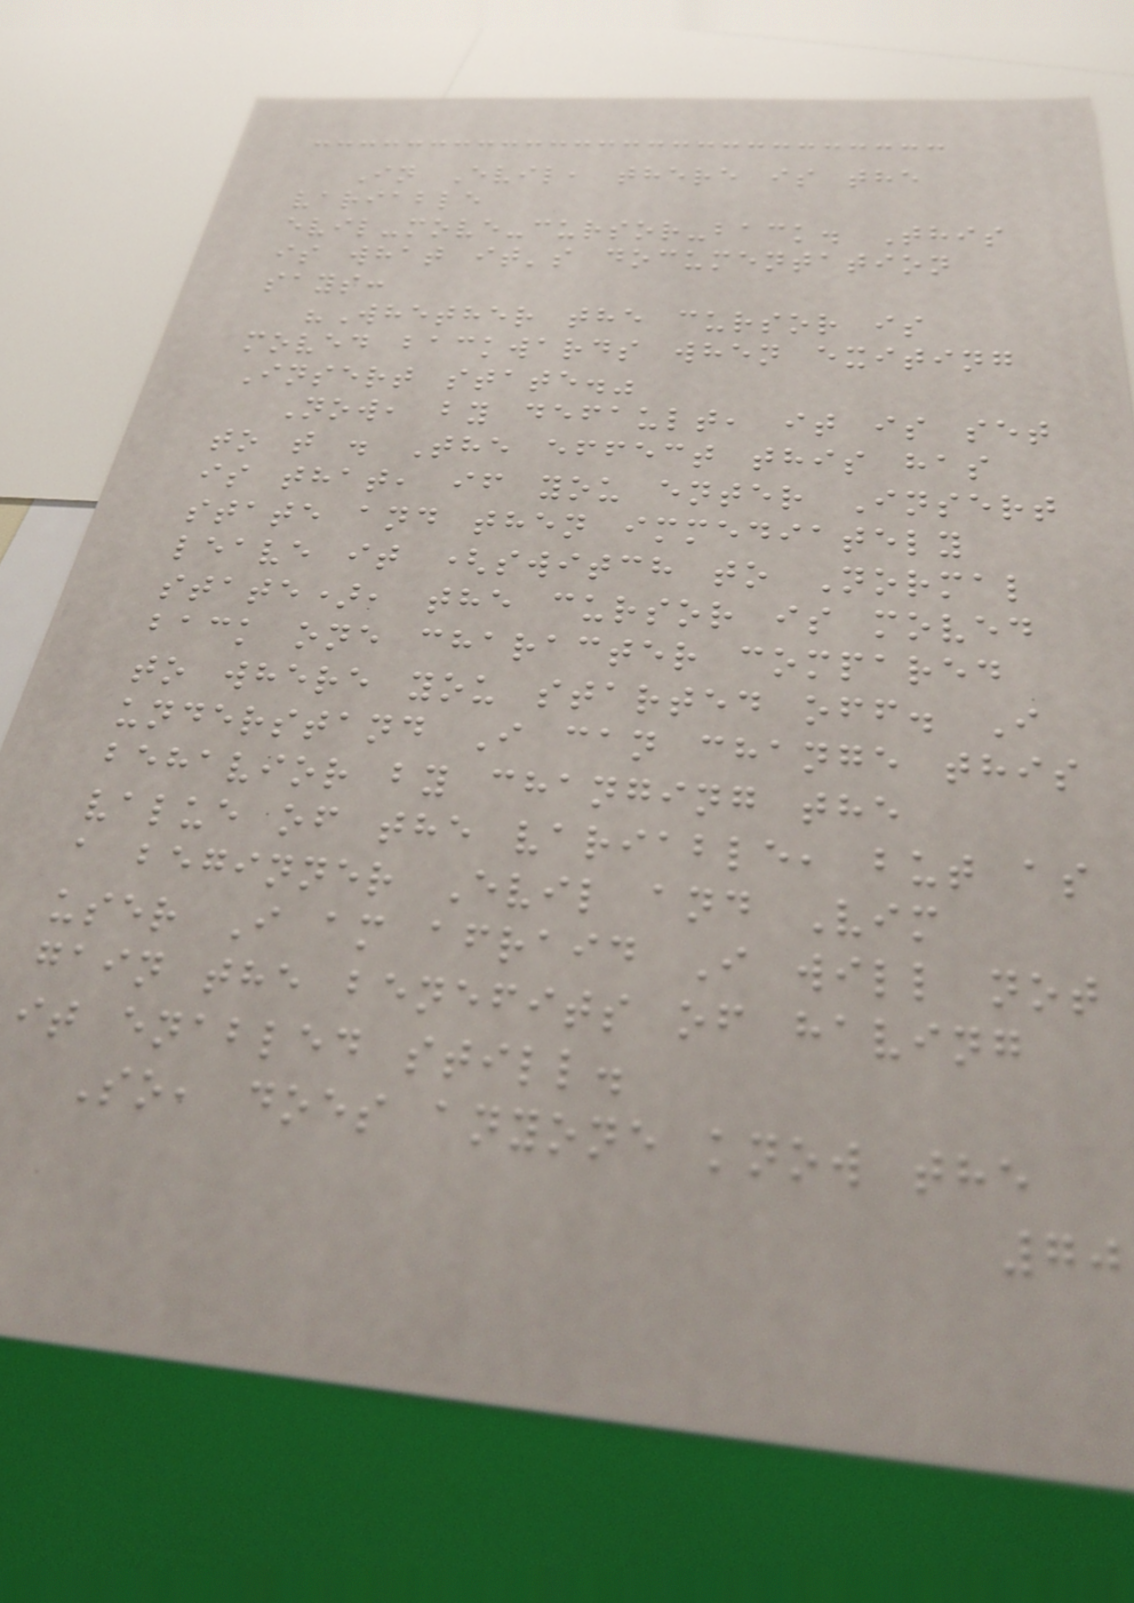In Evil, there is the
variable
evil-move-cursor-back. This
is what it's documentation
says:
"Whether the cursor is
moved backwards when exiting
Insert state."
Now, by default, it is set
to t . The effect this has
is that, if you enter Insert
state and then immediately
leave it (switch to Normal
state), the cursor is moved
back one character compared
to where you started off. I
understand I can change this
behavior by changing the
value of the variable, but as
a beginner Evil and Vim
user I am afraid I will not
gain the benefits of having
it enabled still.
So, does anyone know the
70
